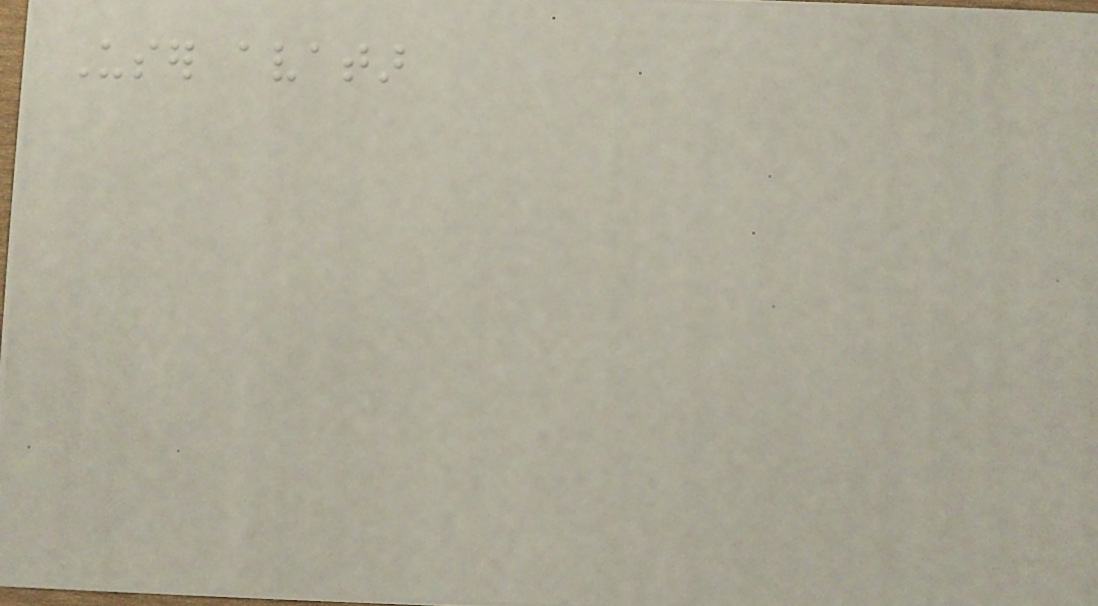User avatar
